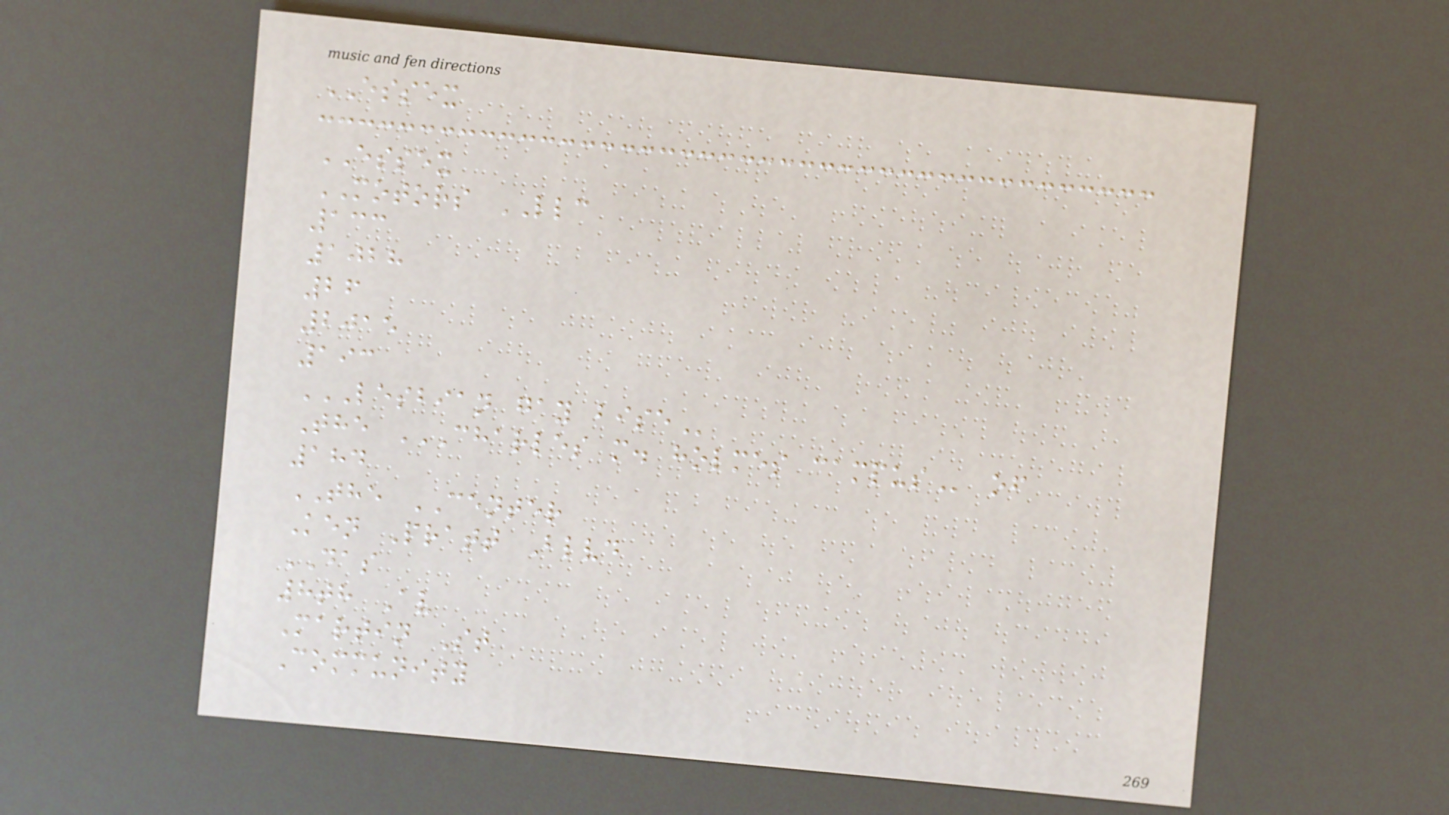ESSEX
ESSEX
MOTORS LLC
133
1028
26
2015
193
LESBIAN GAY BISE
The CHARLES M. HOLMES CAMPUS of
184
THE CENTER
Ken Pratt Blvd
DAS
8th Av
Martin St
Community
